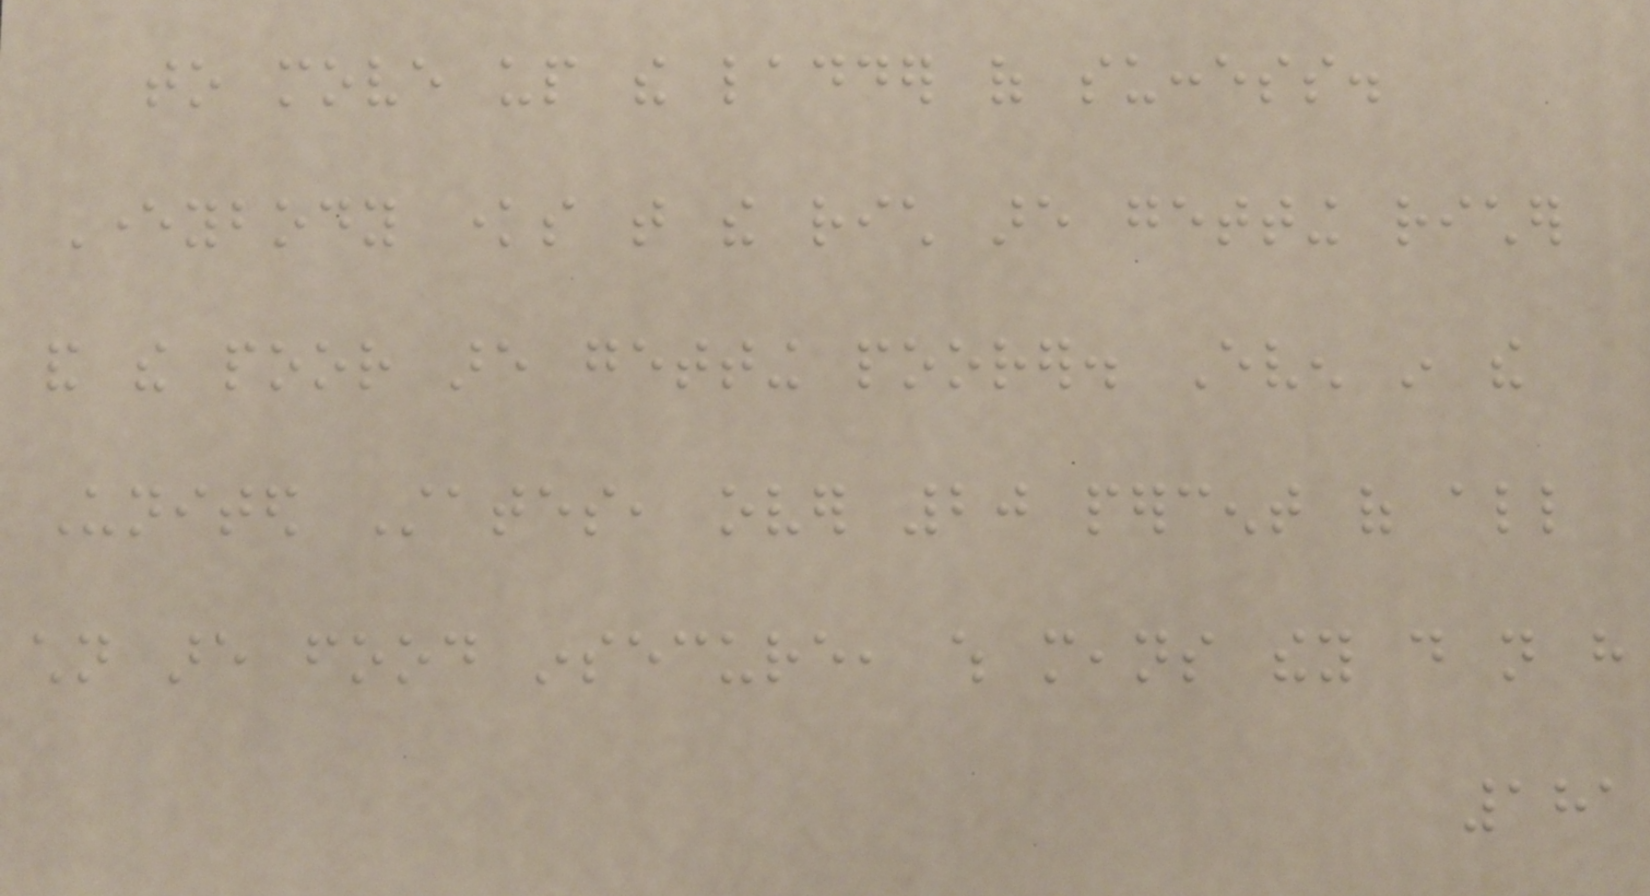to move up the ladder of success.
Everybody knows that the rich are getting richer
and the poor are getting poorer. Even in the
United States, over 20 percent of all
children are food insecure, which means they do not have
181
